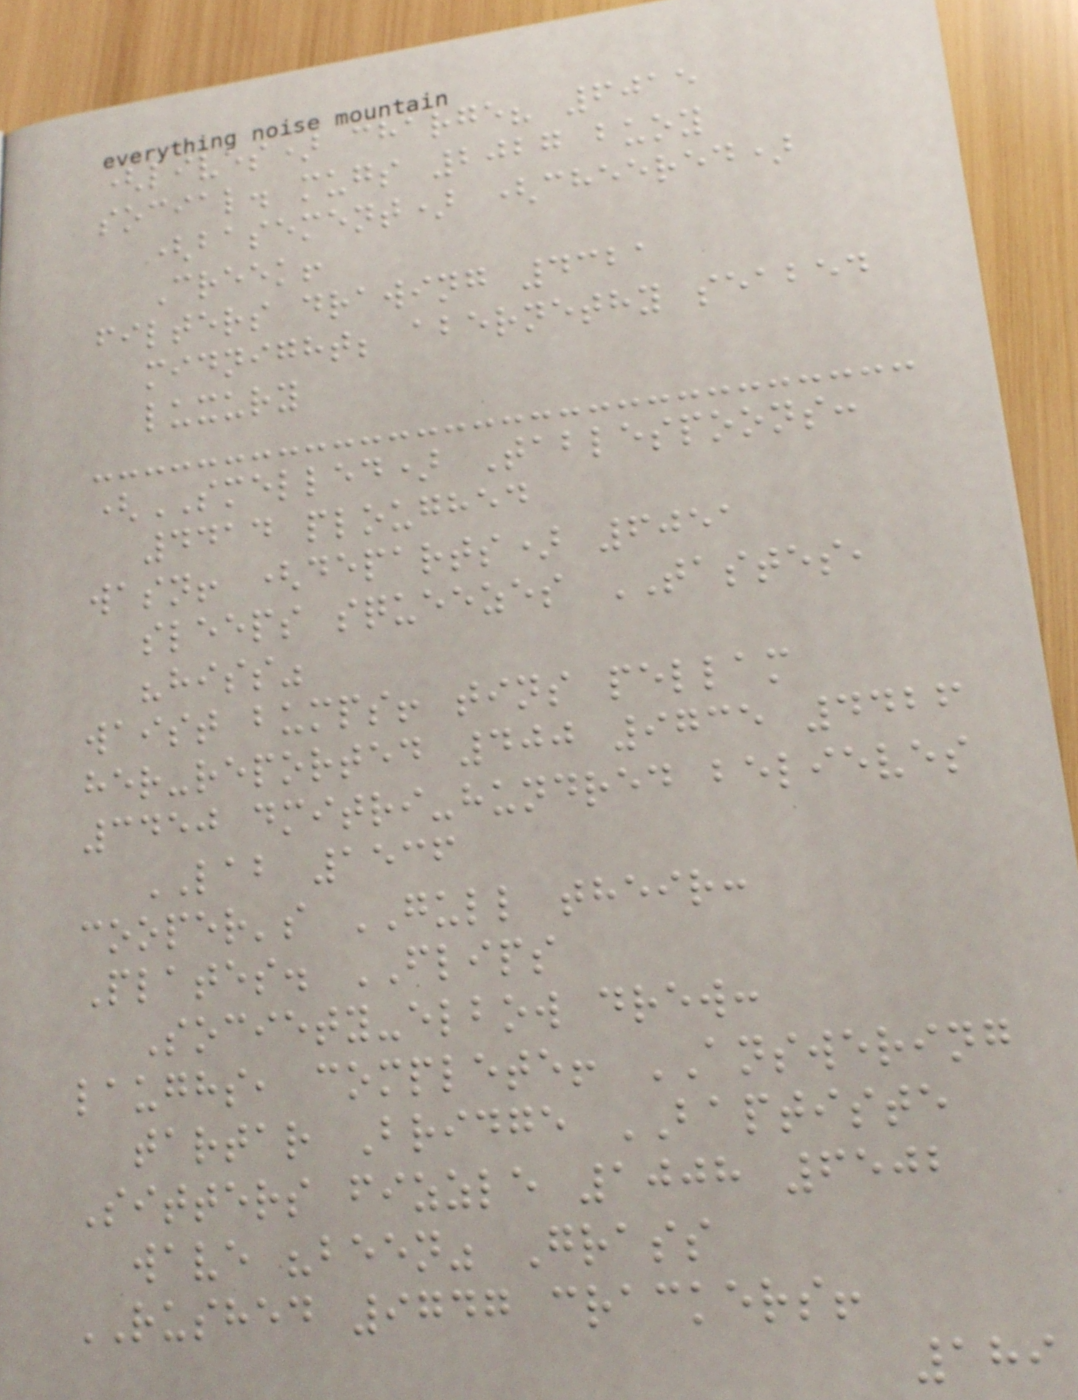(lives) charge? 6015
social. mugs 2027 buoy
(basement) (cheered)
Creek!
filters drawing 4321
midnight; abernethy seabed
luxury
(SMELLED) Tablespoons:
4414 ploughed
wasn! (departs) 6051
sleeps squeezes TASTES,
"hiss"
waist bumps! tins pellam
her-reported 400 9735 4426
3450 dmitri-hundred believes
LAB 1536
cooper's GULL their:
Plates. FLIPS
Society-elbow drew:
laughs, complete! ANSWERING
tartar Bridge BAPTISTE
Sitters fizzle 1008 6502
wave "been" Grass
RUSHED 9747 crackers!
189
